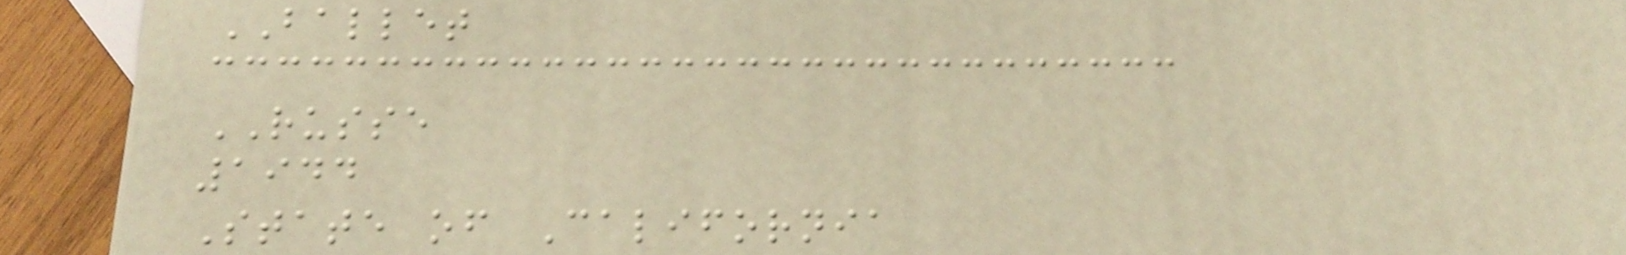BALLET
RUSSE
1944
State of California
